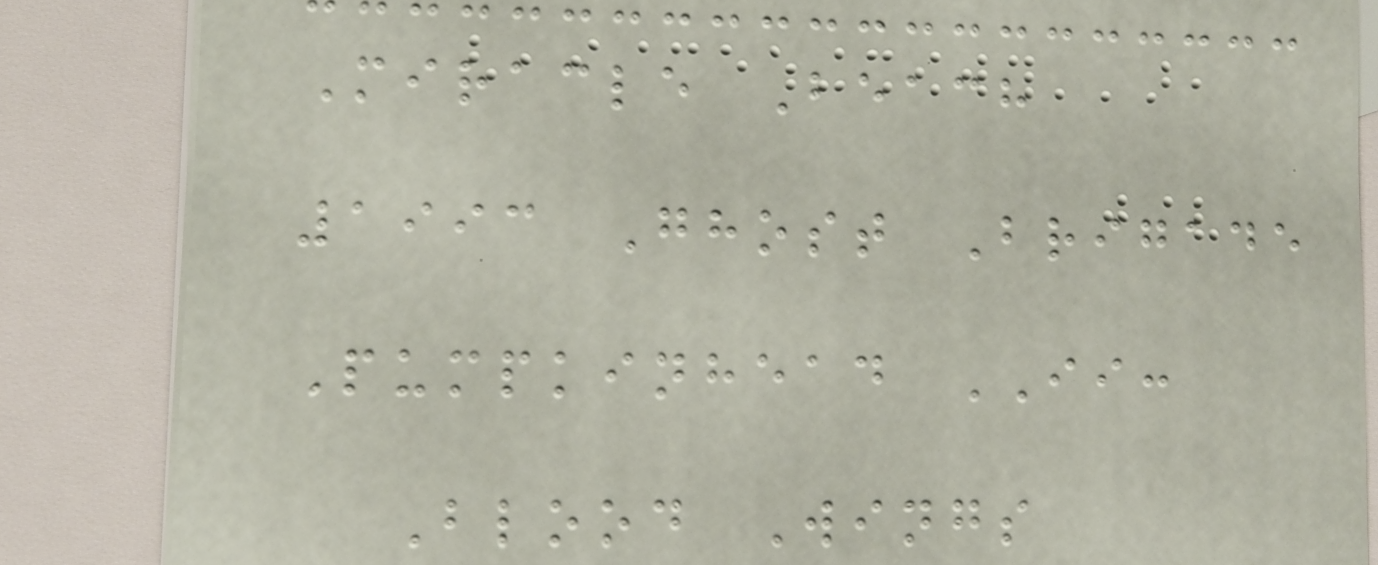Miracle Beach
1993 Ghost Brigade
Pumpkinhead II:
Blood Wings
